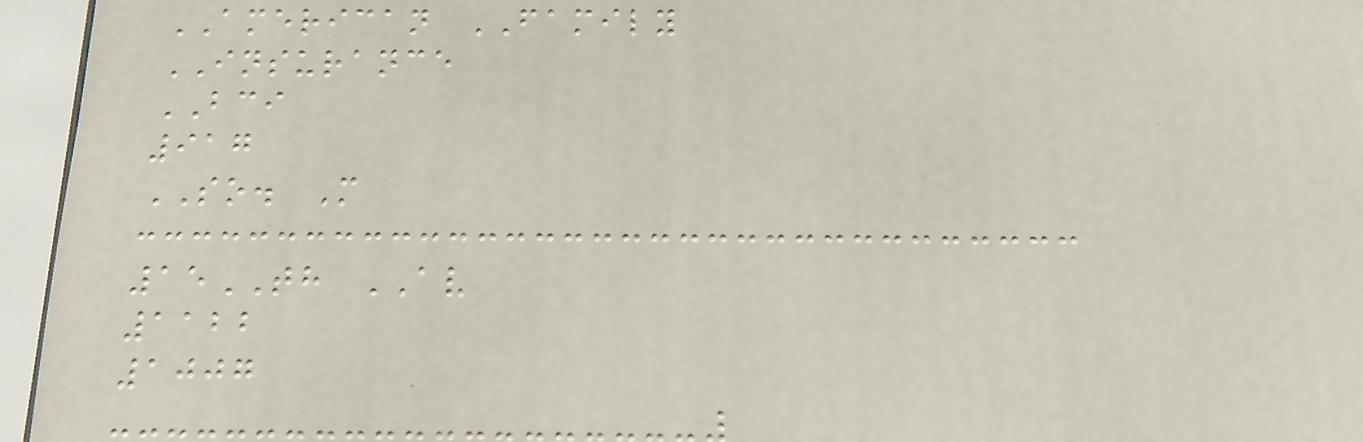AMERICAN FAMILY
INSURANCE
BCI
917
SO. M
15TH AV
1122
1007
